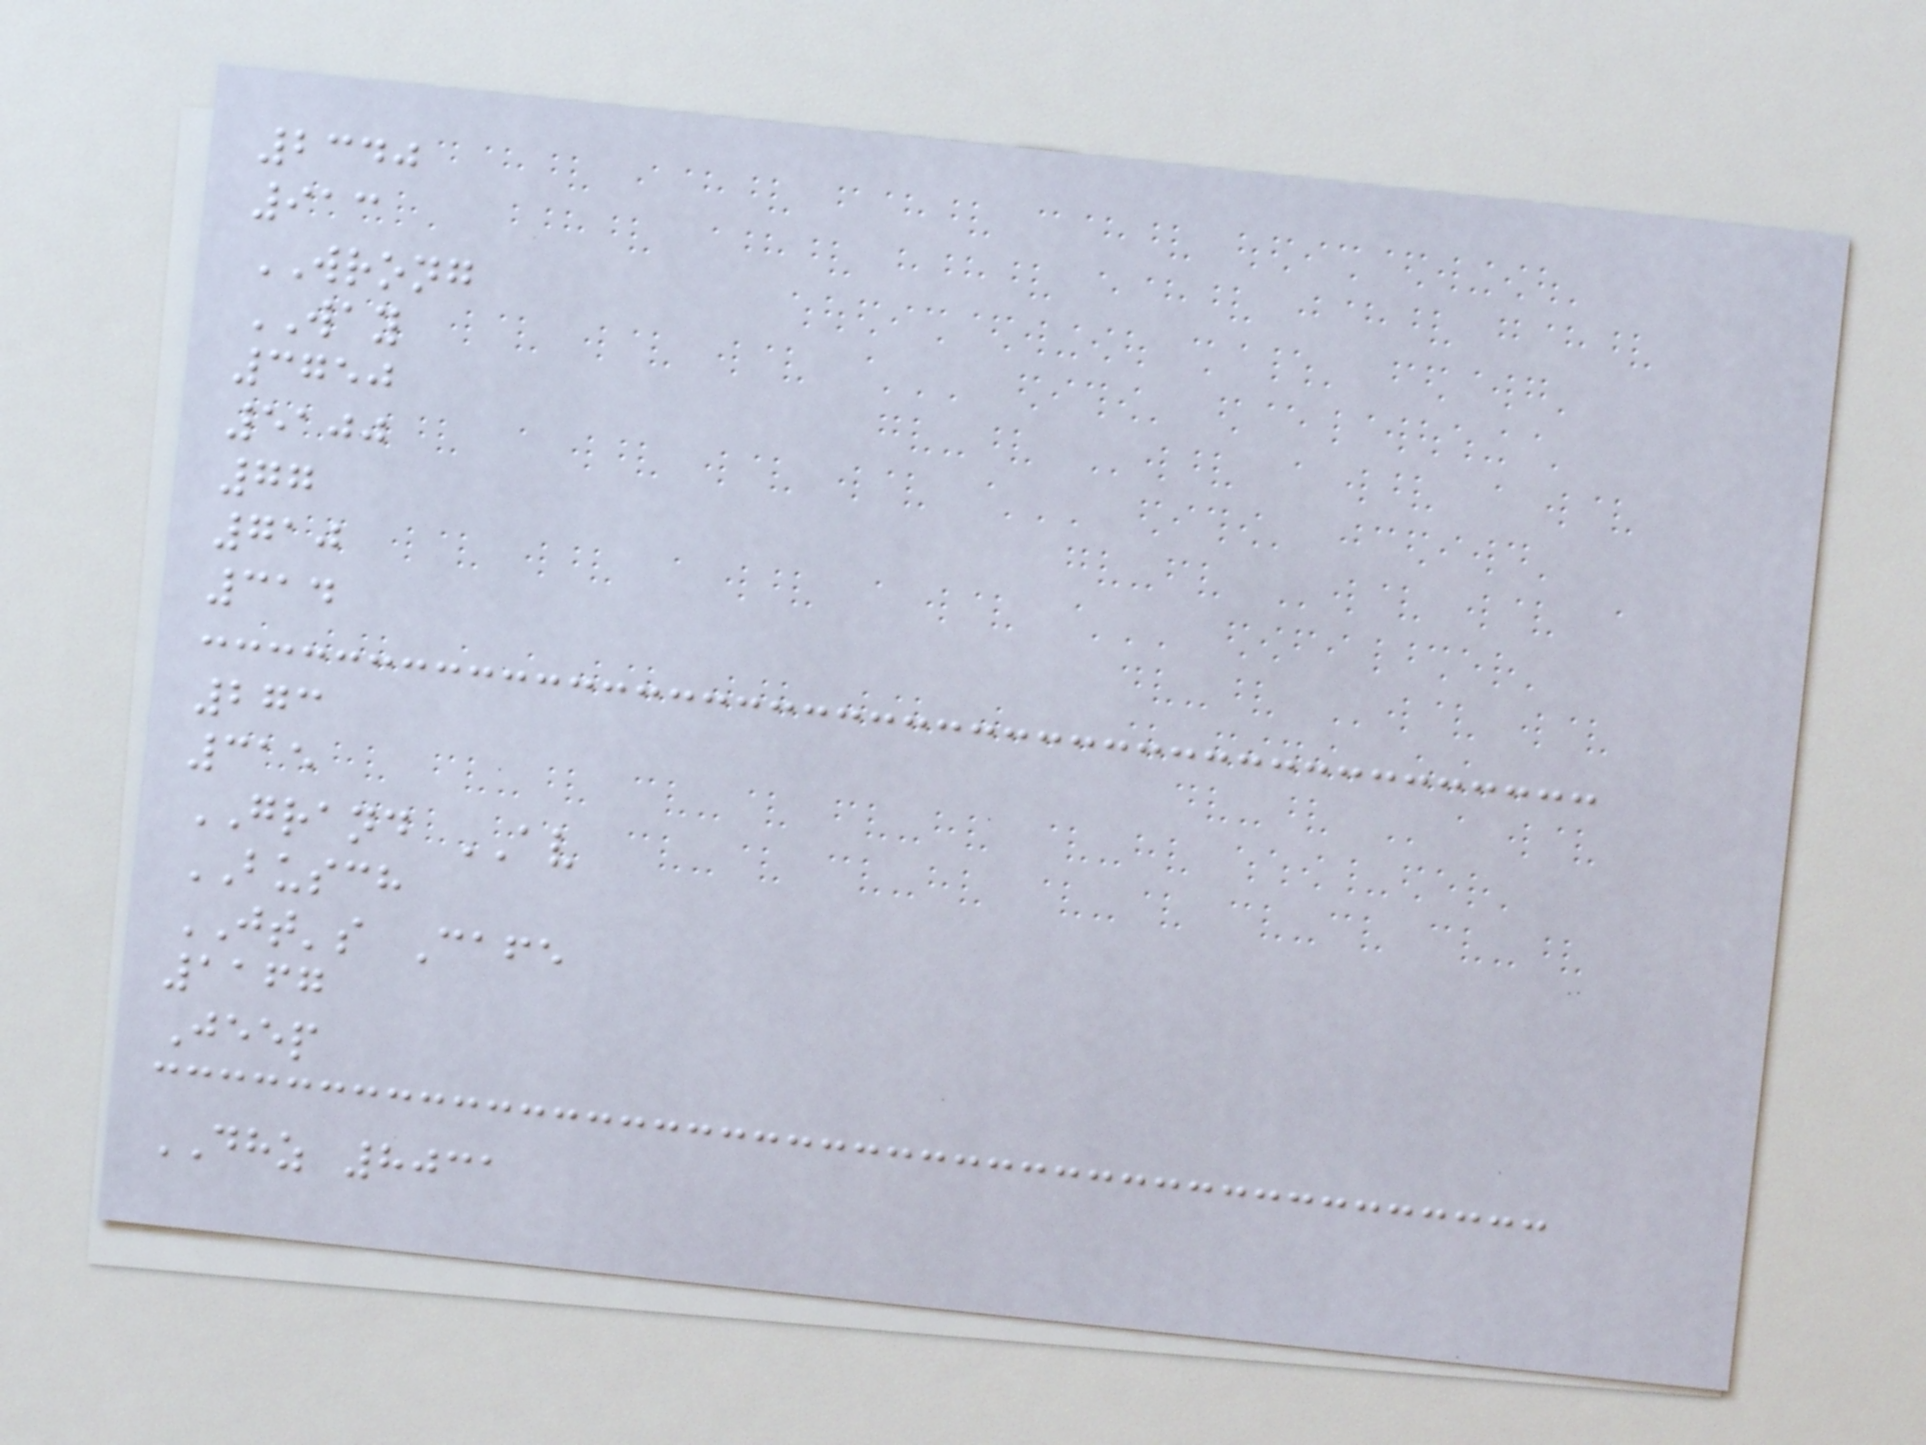2340
913
WRONG
WAY
3750
5100
77
710
314
273
315
GRAND AV
BUSCH
JT's Cafe
1167
Jeep
DHZ 8031
